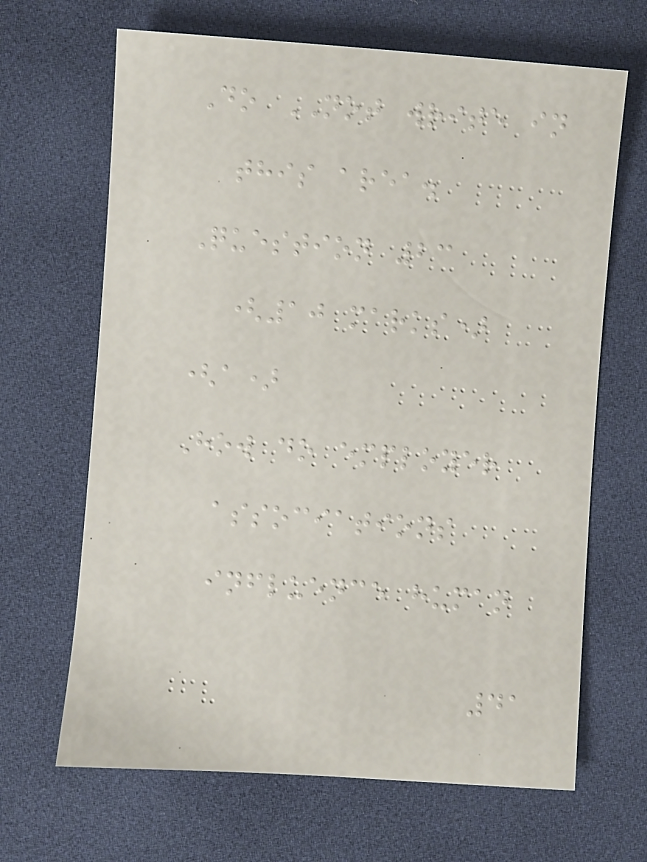Do NOT write in
this area.
Question 23
(10 marks)
(a)
How do employer
associations
influence human
41
